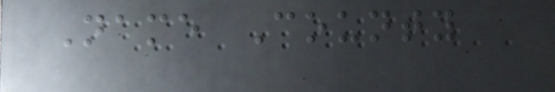Name County
